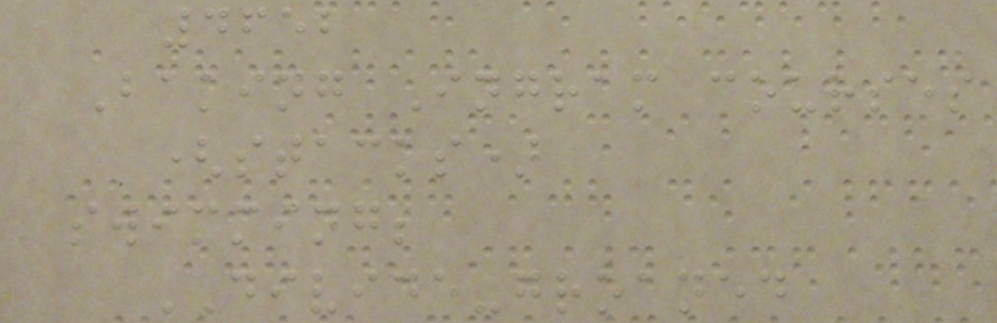4652
Baking Ingram courses
(stacks)
swimming;
DIVIDE-groaned
